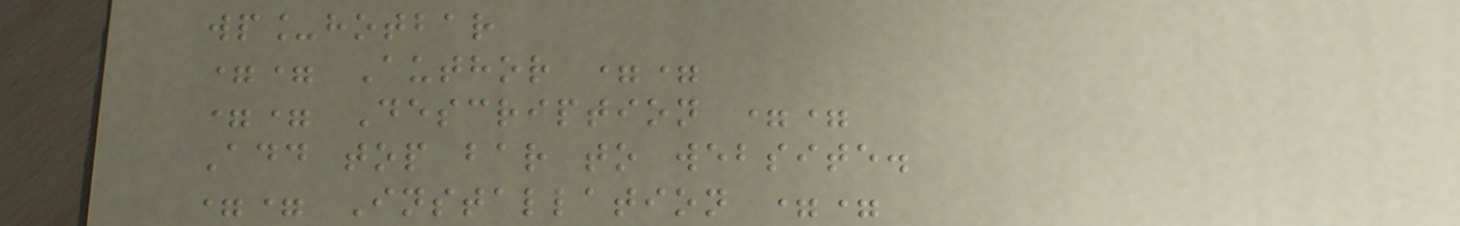wp_hotbar
== Author ==
== Description ==
Add top bar to website.
== Installation ==
